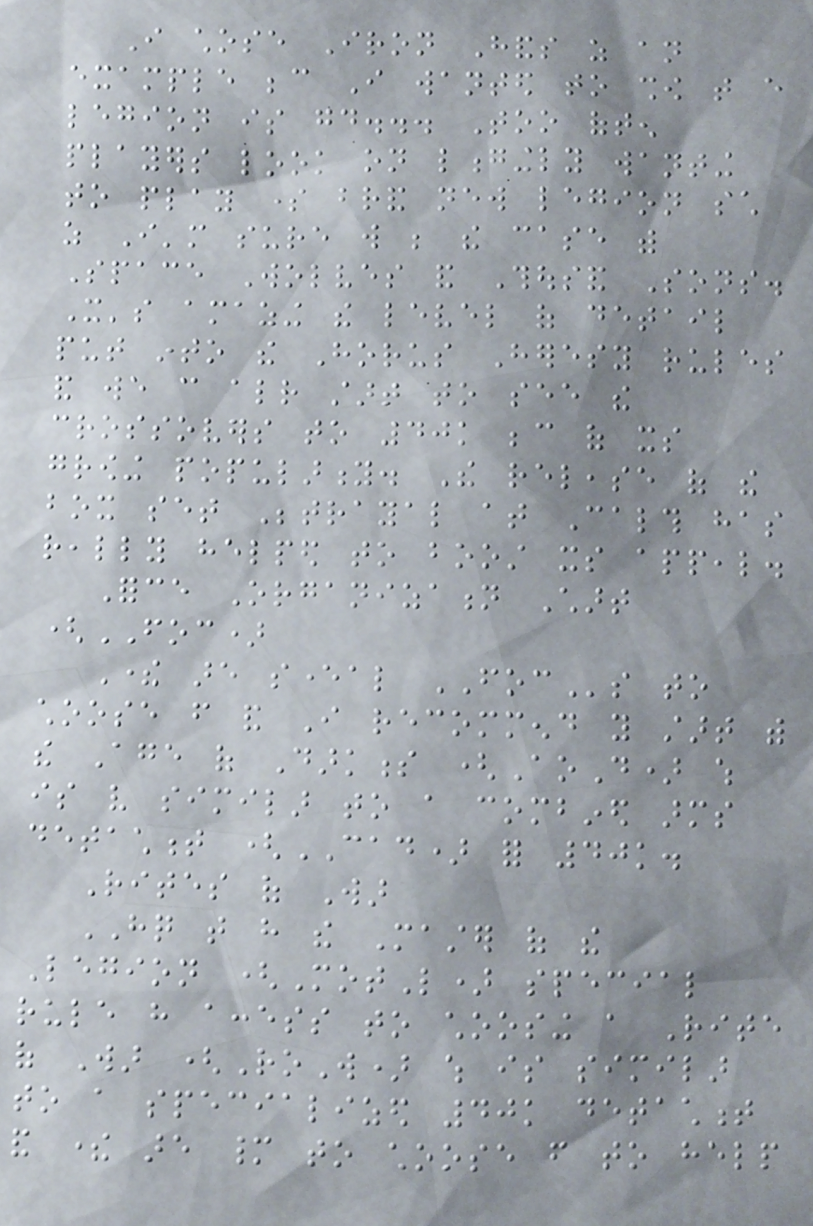I chose Iron Hands as an
example because I wanted to show that every
legion is good... Too often
players look on longingly wanting
to play some brand new legion such
as I'm sure will be the case with
Space Wolves and Thousand Sons.
It's amazing the level of detail
put into the Horus Heresy rules
and we can already start to see the
crossovers to 40k because of its
growing popularity. The release of the
box set Betrayal at Calth has
really helped to boost its appeal.
Force Organization Chart
(FOC)
There are several FOCs to
choose from and I recommend you start with
the Age of Darkness (AoD) which
is very similar to a combined arms
detachment (CAD) for 40k.
Rites of War
HQ that have the Master of the
Legion (MotL) special
rule have access to choosing a Rite
of War (RoW) which is similar
to a specialized 40k detachment
and there are many to choose from to help
